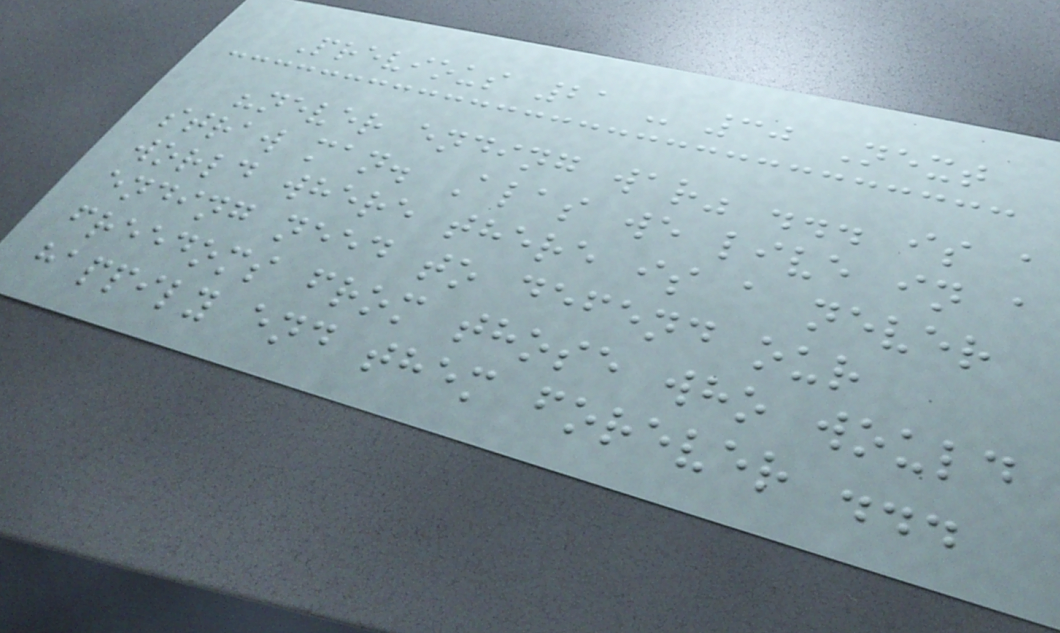Previous 21 - 30 Next
"never ending war" ... is a
straw man. Alas we live in a
world where there is a never
ending need to defend our
freedoms from those who would
happily end them forever ...
